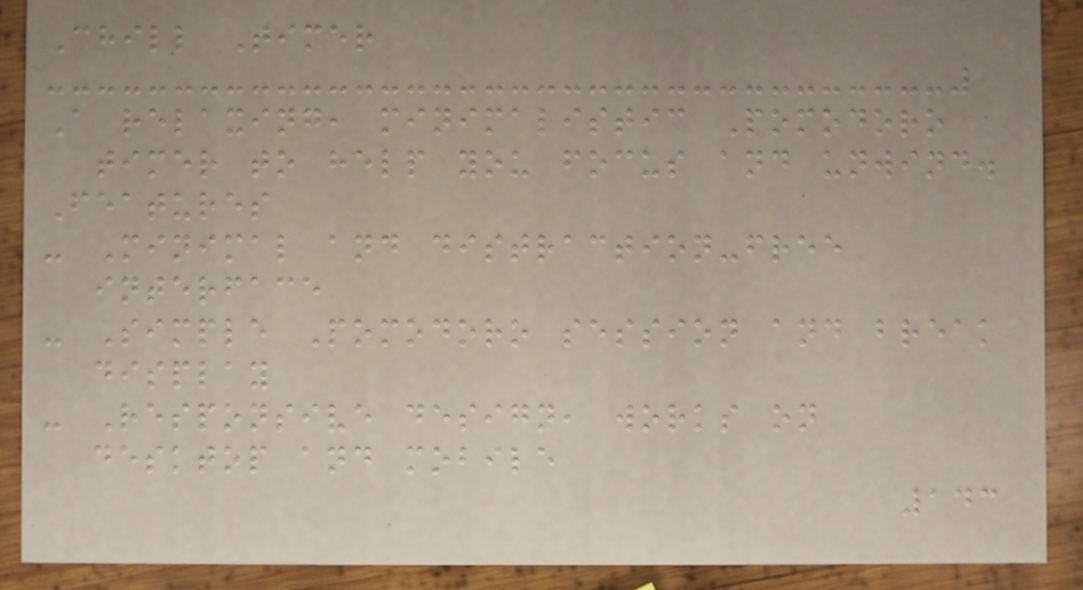Chill Timer
A relaxing, minimalistic Pomodoro
timer to help you focus and unwind.
Features
- Minimal and distraction-free
interface
- Simple Pomodoro session and break
display
- Responsive design, works on
desktop and mobile
143
